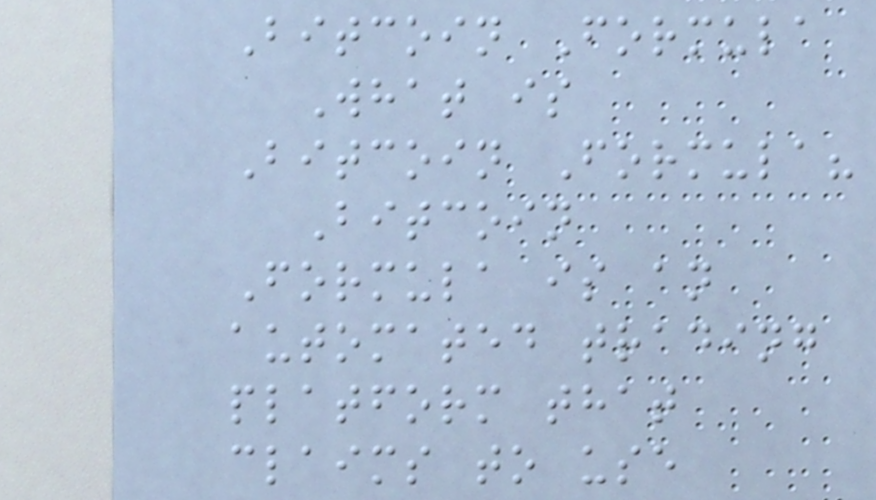Bitcoin Formula
What is
Bitcoin Formula?
Bitcoin
Formula is an
automated trading
platform that
claims to use
